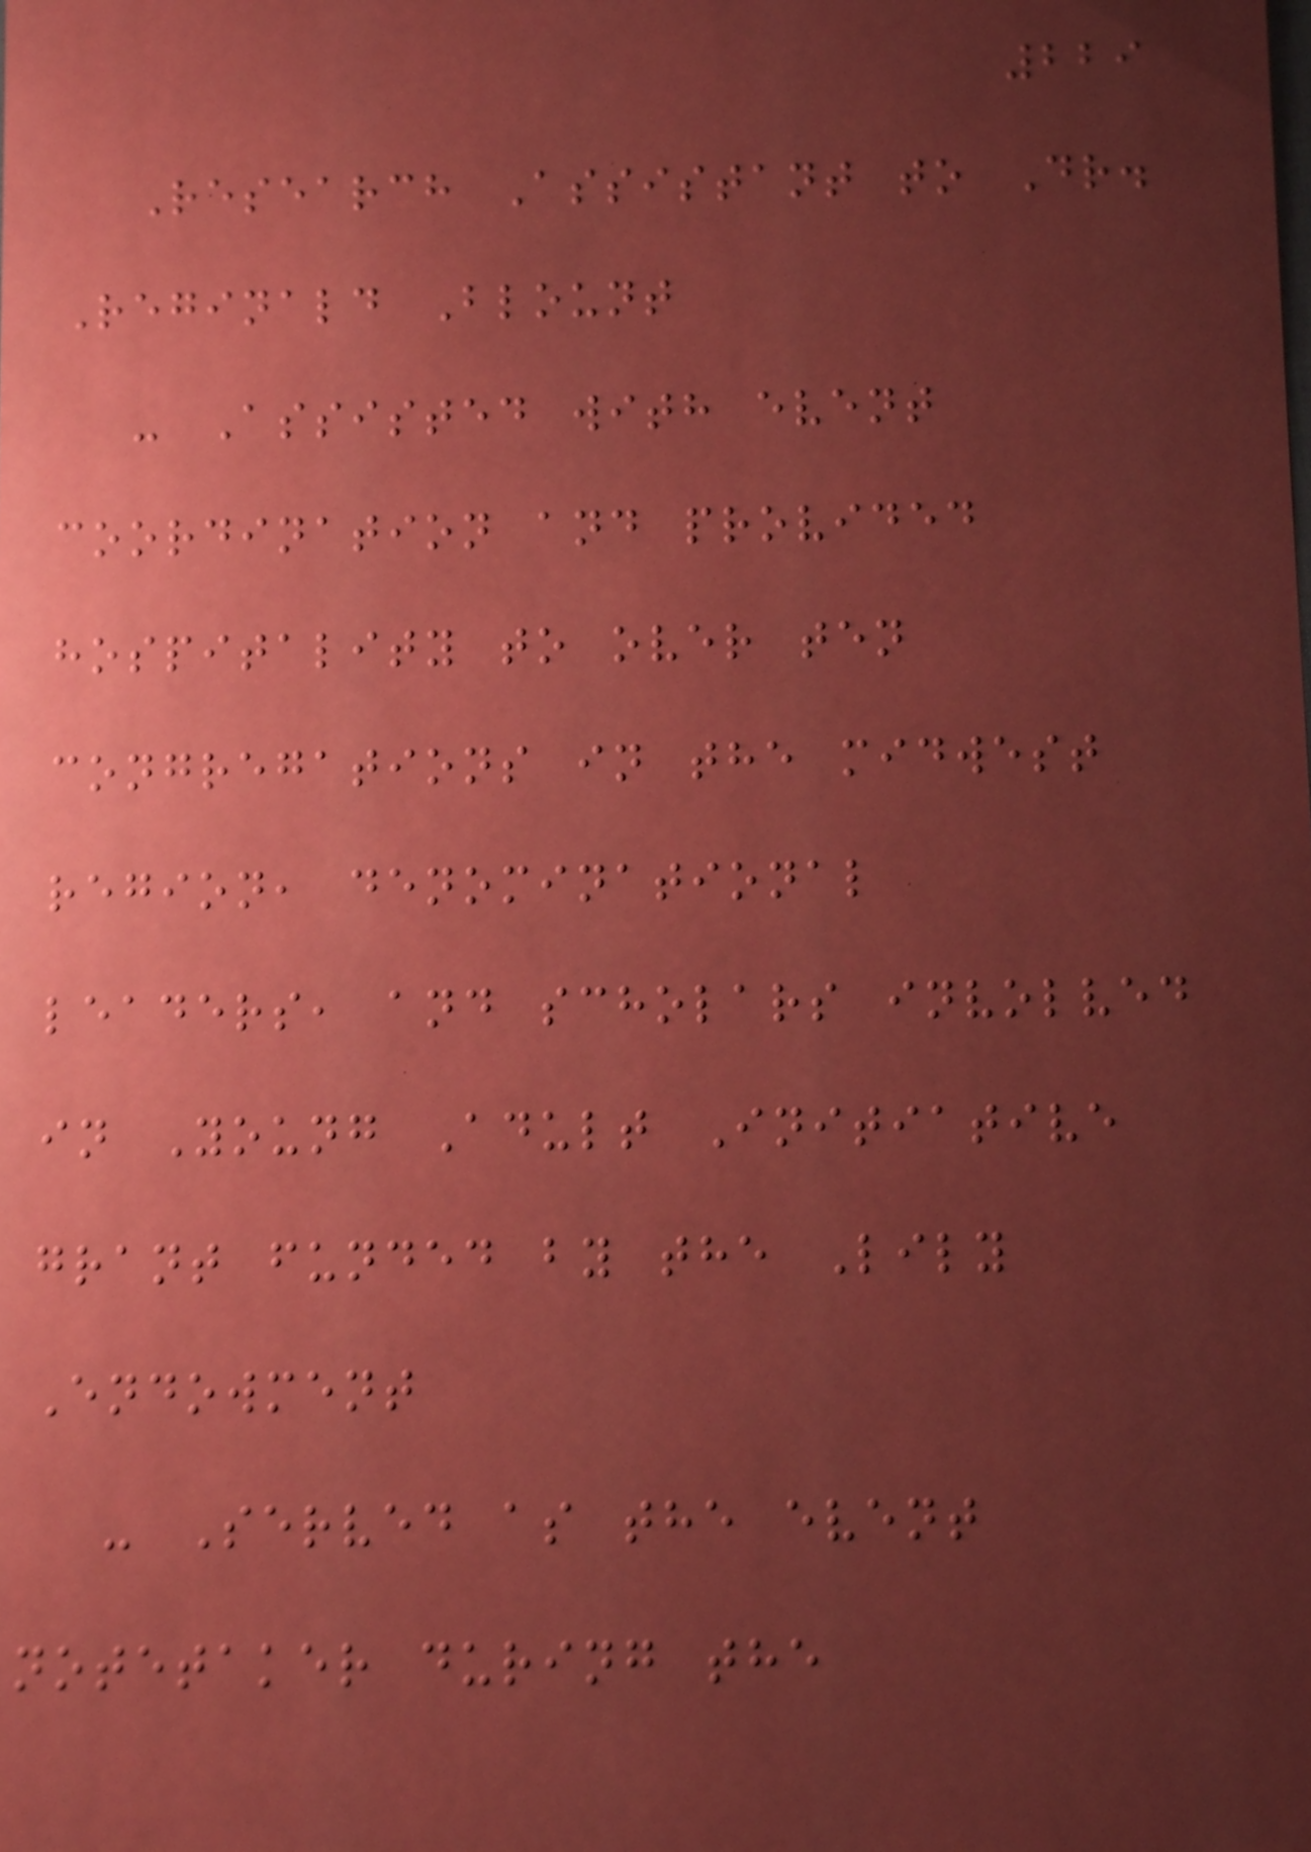229
Research Assistant to Dr.
Reginald Blount
- Assisted with event
coordination and provided
hospitality to over ten
congregations in the midwest
region, denominational
leaders, and scholars involved
in Young Adult Initiative
grant funded by the Lily
Endowment
- Served as the event
notetaker during the
